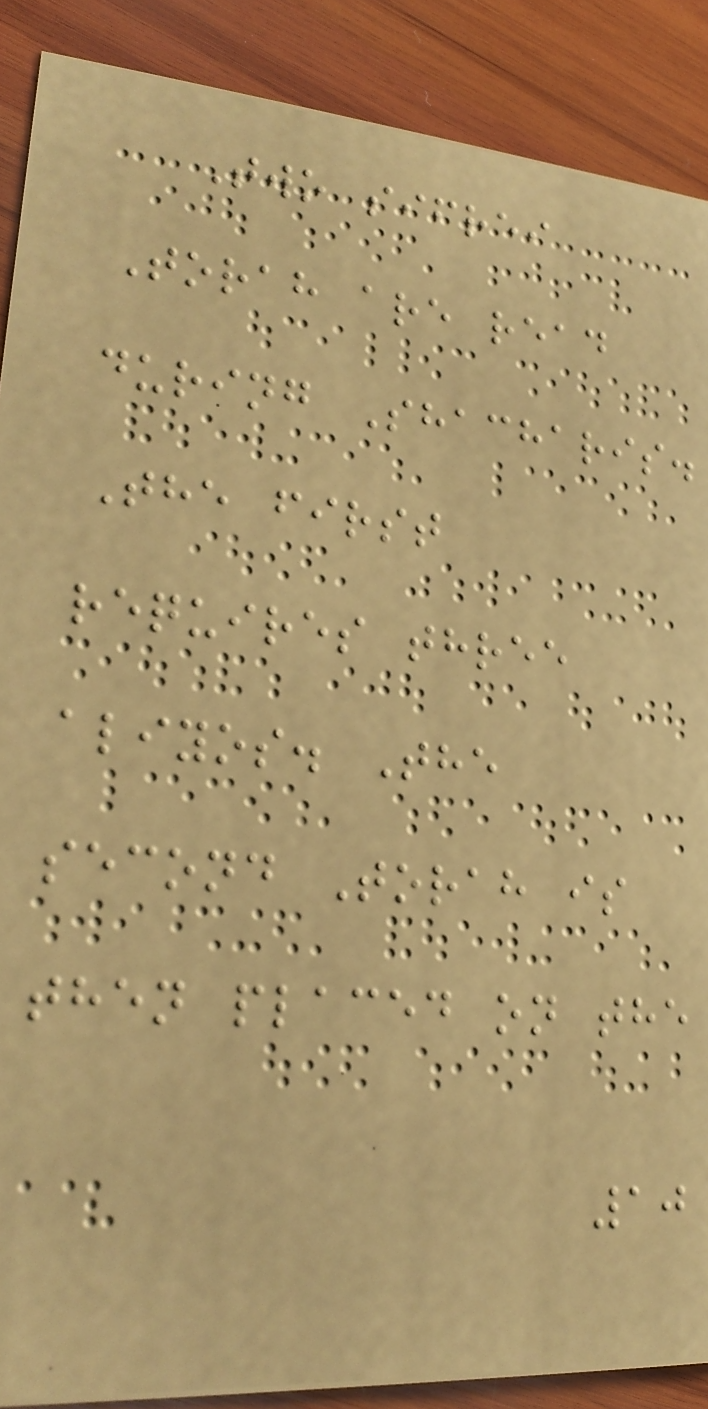Two sifrei
Torah are read
during Shacharis.
The first
requires three
aliyos. The
second Torah is
then placed on the
10
